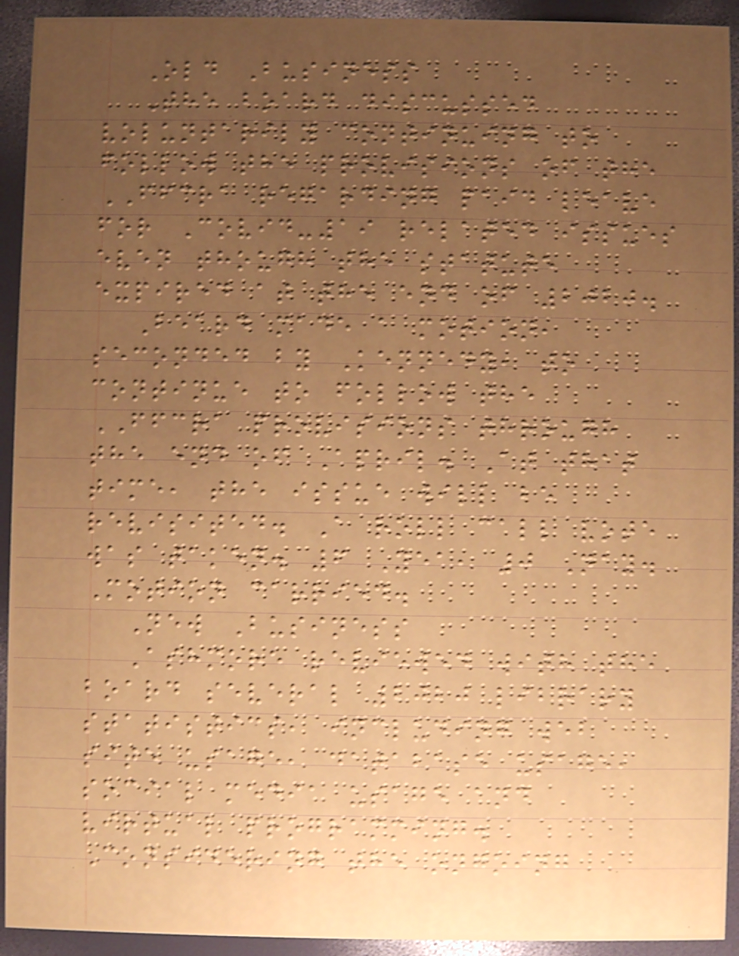Old Business
The board discussed
voluntarily continuing to
follow the provisions of the
FFCRA regarding paid leave
for Covid-19 related issues
even though the statute
expired at the end of 2020.
Beard made a motion,
seconded by Kennedy, to
continue to follow the
FFCRA provisions through
the end of April. At that
time, the issue will be
revisited. A roll call vote
was taken. 6 Yea, 0 Nay.
Motion carried.
New Business
Ashmore reviewed with the
board several 2020 library
statistics, including web
site usage, database usage,
social media usage and
virtual programming.
Considering the ongoing
